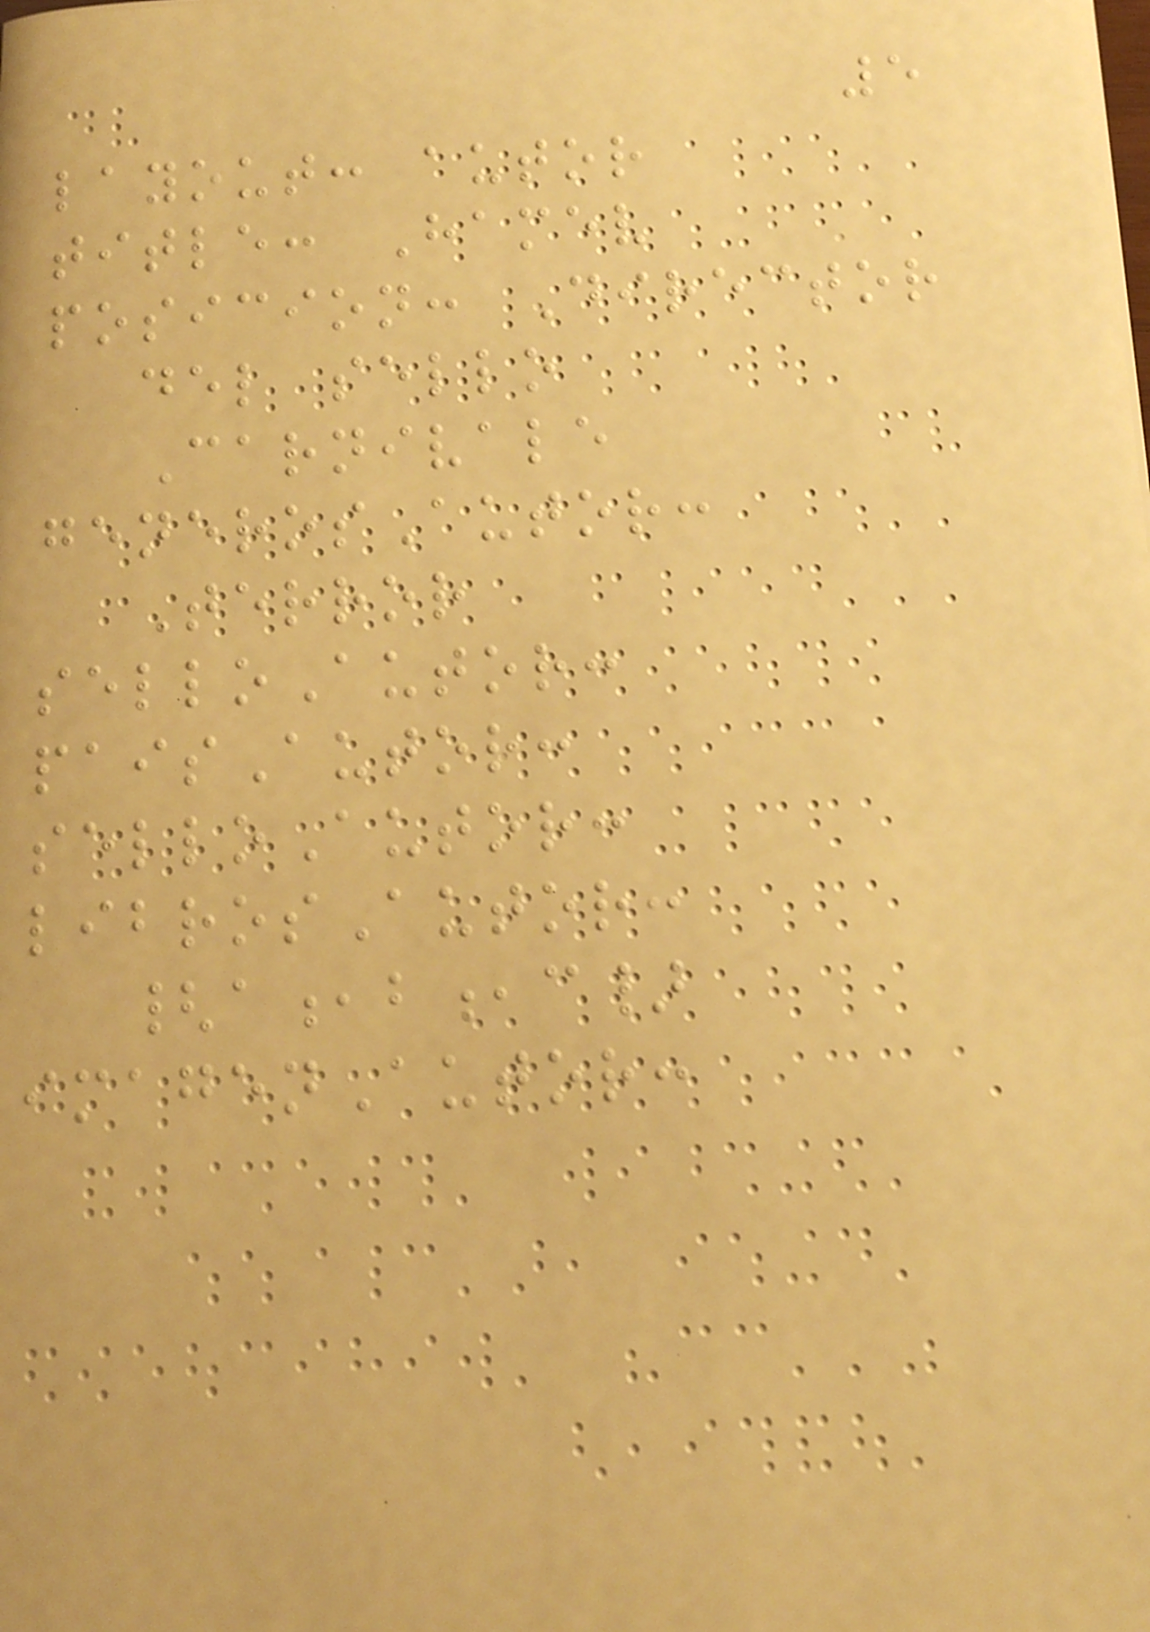5
layout: autor
title: Hamev
posicion: Director
del sello
Carnivale
generosAutor:
Terror
selloAutor:
paisAutor:
selloAutor:
librosAutor:
{a,b,c}
imagenAutor:
